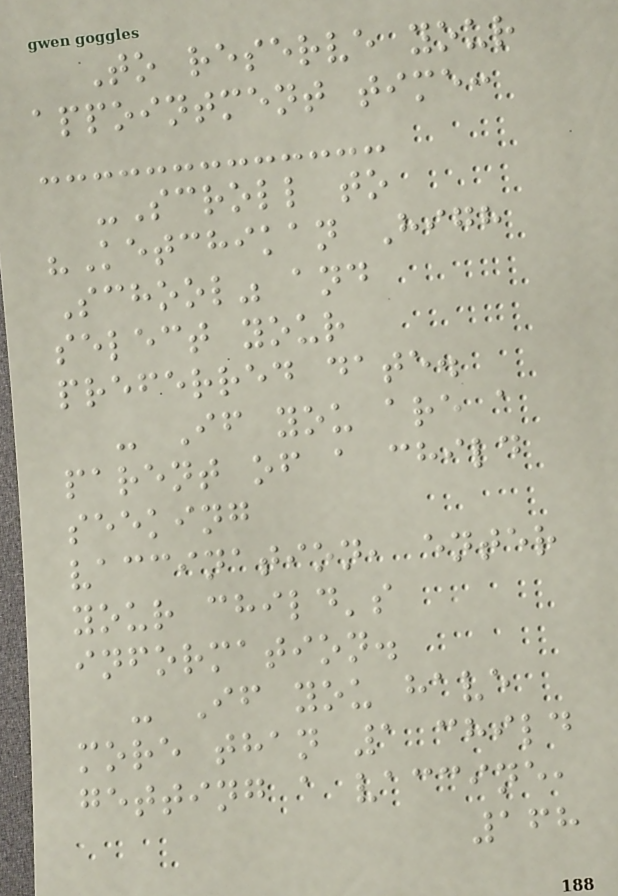To reserve your
appointment time:
-Scroll to
"Ketchikan High
School" and
select your
preferred date.
- If you are a
parent of a child
seeking
vaccination, enter
your child's
information.
- If you have
more than 1 child
getting a vaccine,
168
